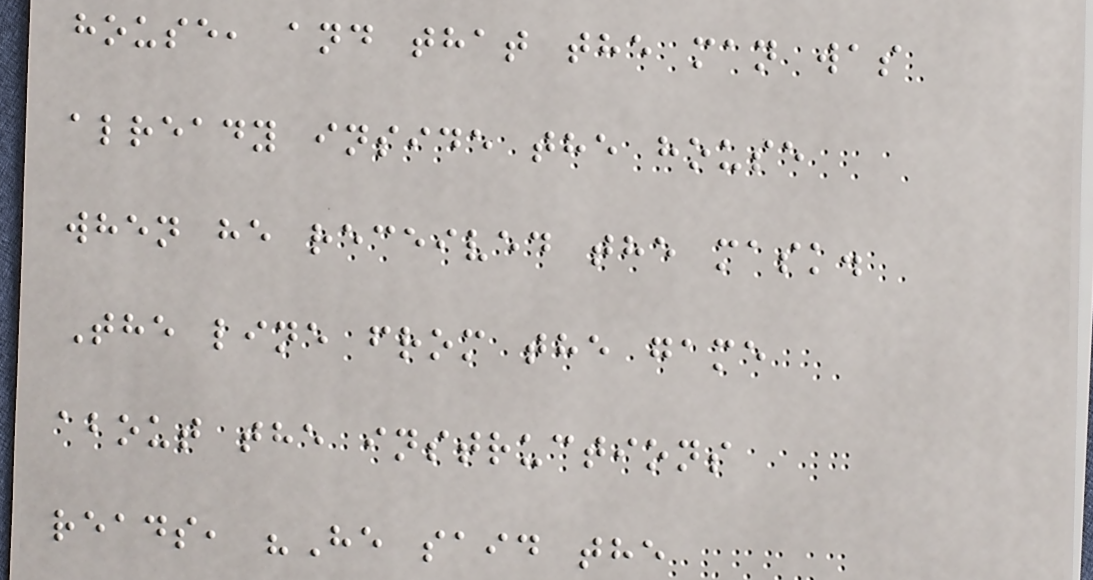house, and that the man was
already inside the house
when he received the mask.
The line from the game
about the instructions
reads, "He said the
